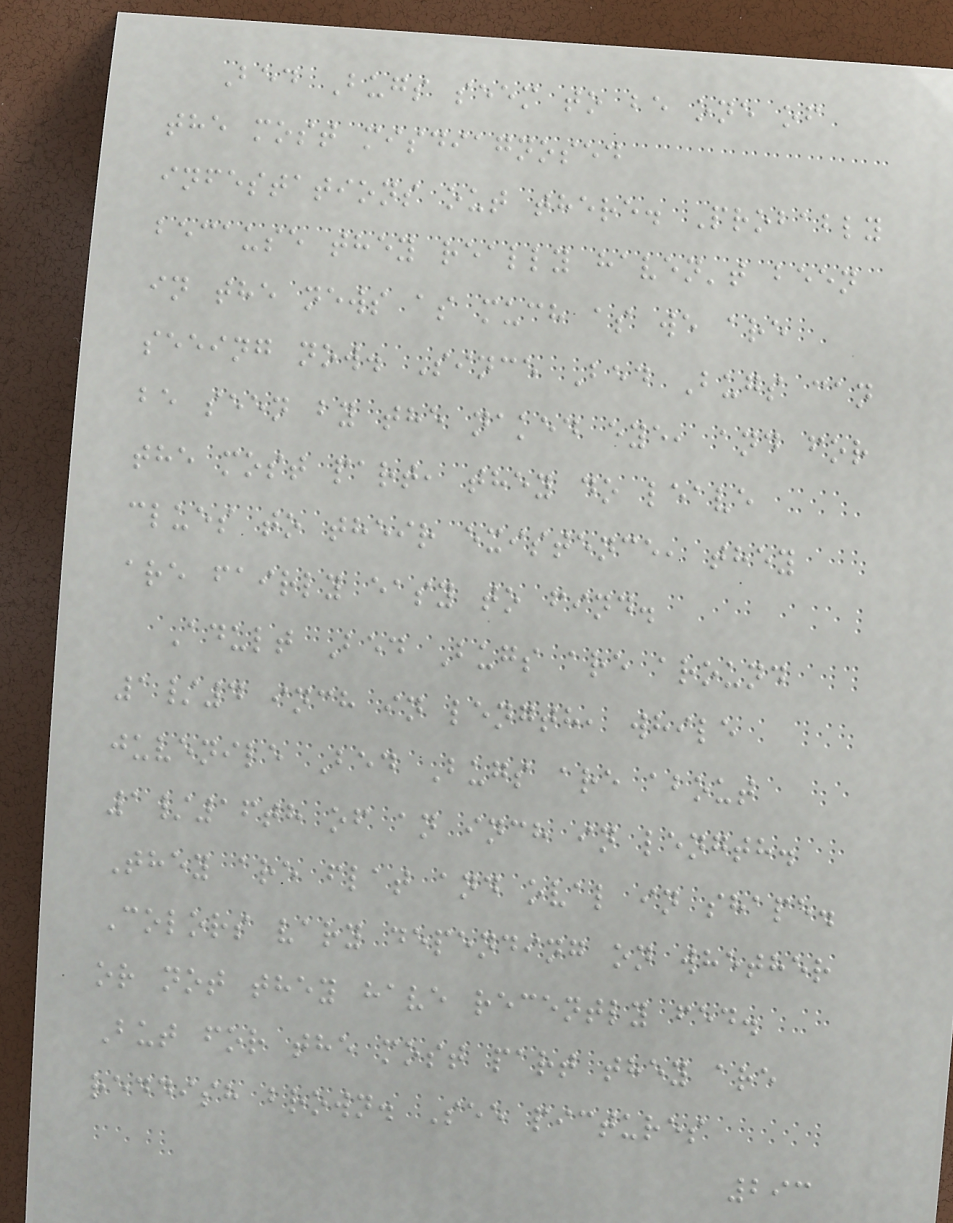Bed Bugs seem to be one of
the most misdiagnosed
infestations out there. Probably
because they really haven't been
in the news as much as we are
seeing now. Since Bed Bugs can
be seen by the naked eye, and for
the most part, they do leave
clues to their existence, they
are fairly easy to find.
Adult Bed Bugs are around
1/4 inch in length, while
juvenile Bed Bugs are about
1/16th of an inch in length.
They are flat and oval in shape.
Colors vary depending on whether
or not they have recently fed.
But for the most part they are
reddish brown. See pictures
293
